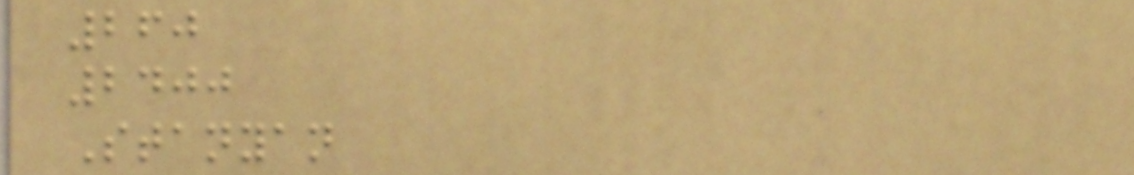260
2400
Stanyan
